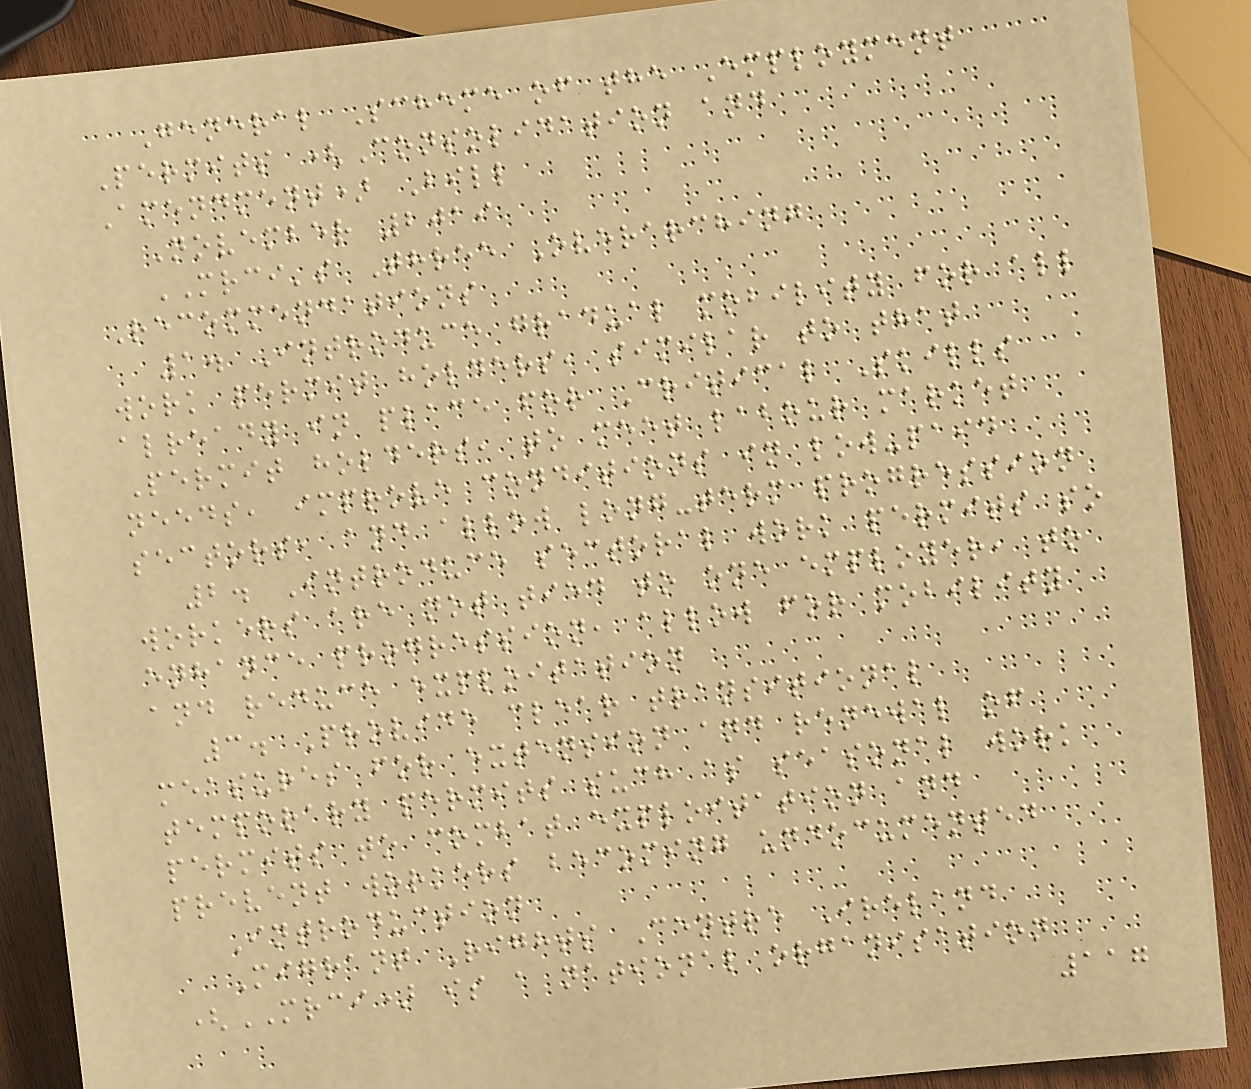General Scheme of the Employment
Permits (Consolidation and
Amendment) Bill
November 2019
MRCI's Three Overarching
Recommendations
1. Introduce gradual mobility for all
work permit holders, similar to that
already in place for Critical Skills
Permit holders, to meet labour market
needs, improve conditions in low-paid
sectors, and allow long-term progression
2. Introduce sectoral work permits so
workers are not tied to one employer, to
enhance progression, allow for mobility
and reduce exploitation
3. Provide clear transitional
measures for extension and renewal of
temporary permits such as seasonal work
permits to combat exploitation and
prevent workers becoming undocumented
Introduction
Migrant Rights Centre Ireland
(MRCI) is a national organisation
117
